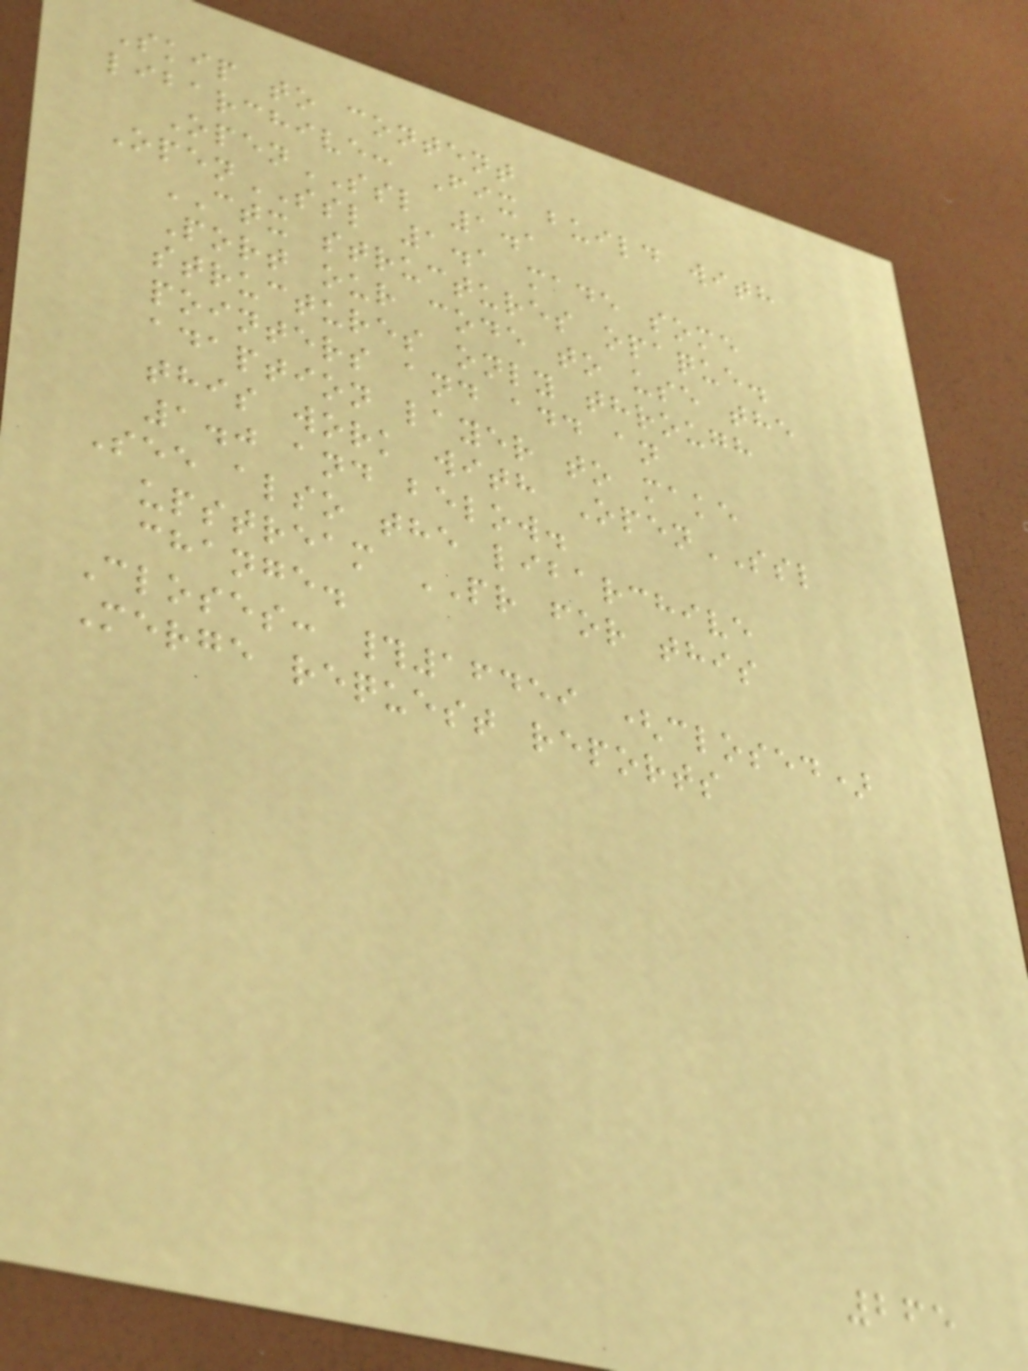Skip to content
libarchive: Fix build with
OpenSSL 1.1
OpenSSL 1.1 made some
CTX structures opaque.
Port our code to use the
structures only through
pointers and add an
adaption layer to make
this work with OpenSSL
1.0 and below.
See also the libarchive
upstream PR for this
change.
Closes: #16459 (closed)
Merge request reports
265
